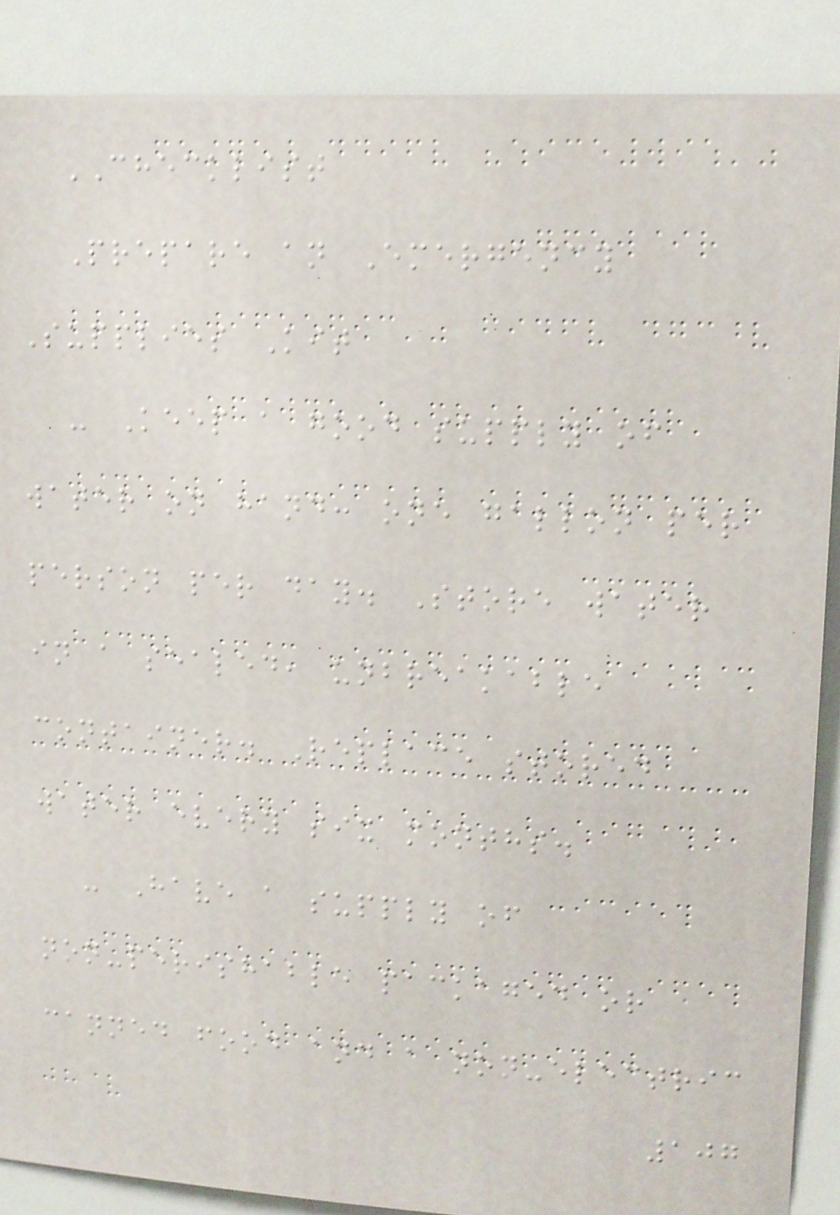CHECKLIST
Prepare an Emergency
Supplies Kit
- Keep a good supply of
water on hand: one gallon per
person per day. Store water
in a sealed, unbreakable
container. Replace stored
water every six months.
- Have a supply of
non-perishable packaged or
canned food and a non-electric
107
